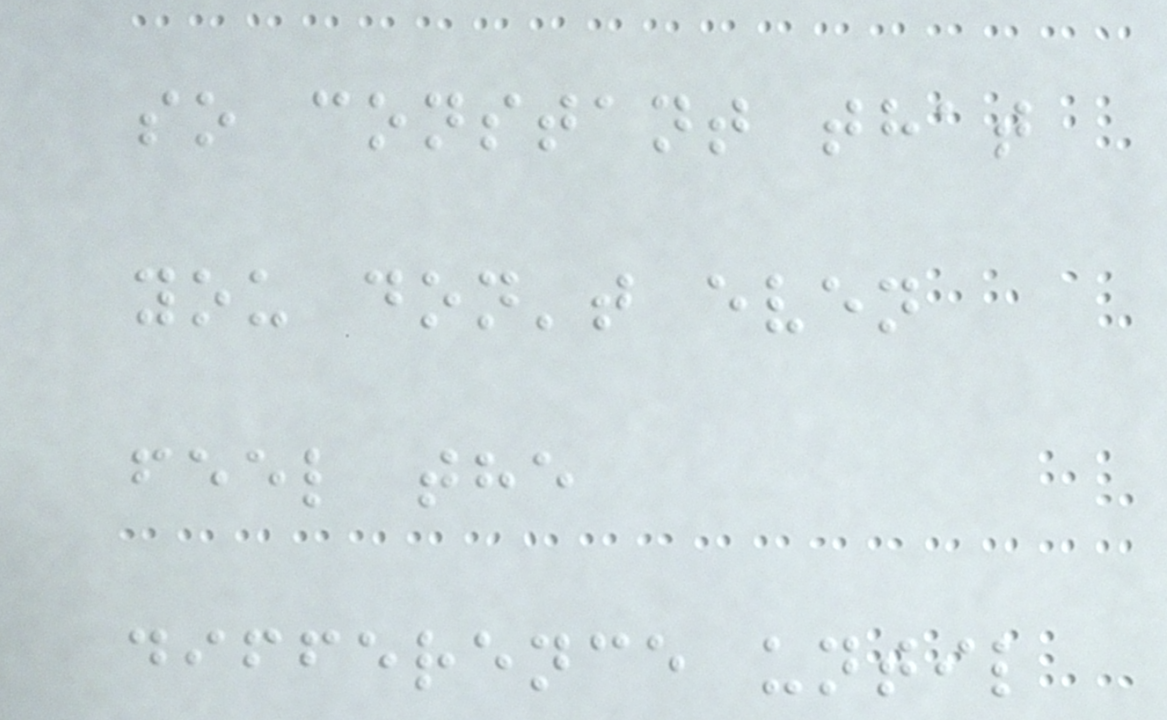so constant that
you don't even
feel the
difference until
